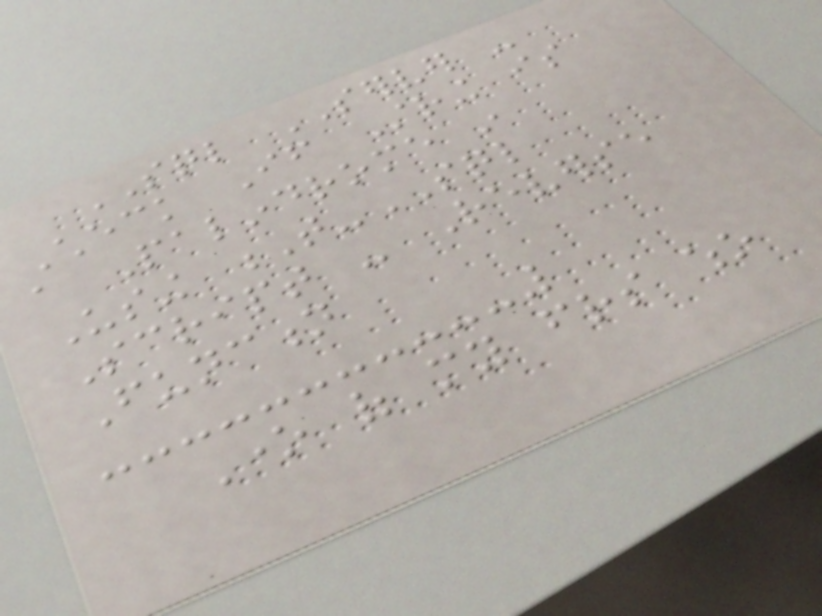SQL SERVER -
Check If String is
a Palindrome in
Using T-SQL
Script - Reverse
Function
One of my friends who
